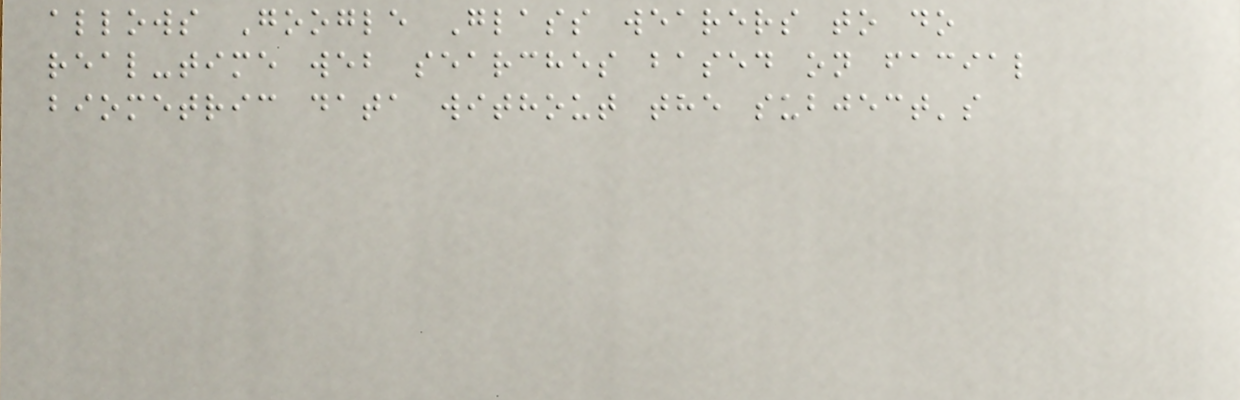allows Google Glass wearers to do
real-time web searches based on facial
biometric data without the subject's
